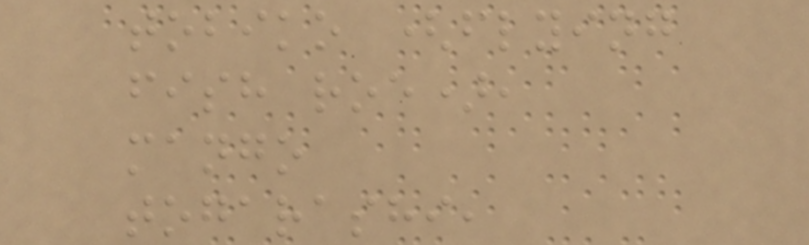tobiko (flying
fish roe),
mango
togarashi,
